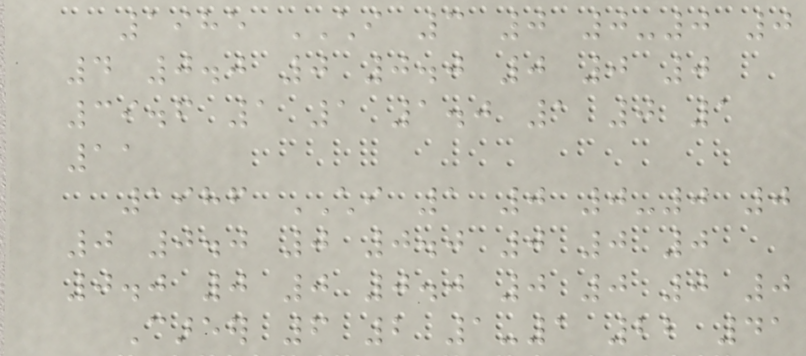1985 CHI 3 0 0-0 0
4 0.0 0 0.0 0 0 0
39.6 1 1 1.0 1 0 1
11
1986 CHI 1 0 0-0 0
0 0.0 0 0.0 0 0 0
0.0 0 0 0.0 0 0 0 0
Career 6 2 1-1 22 41
